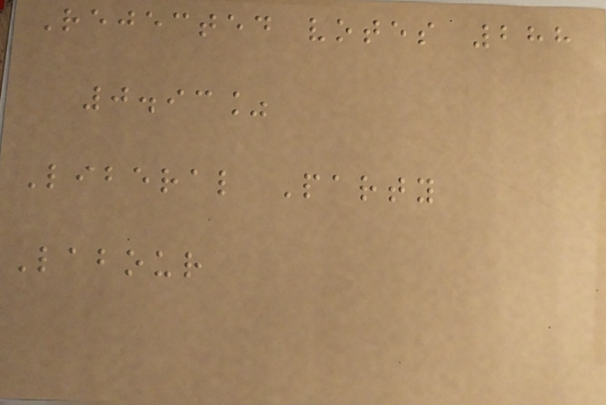Rejected votes 288
0.93%
Liberal Party
Labour
